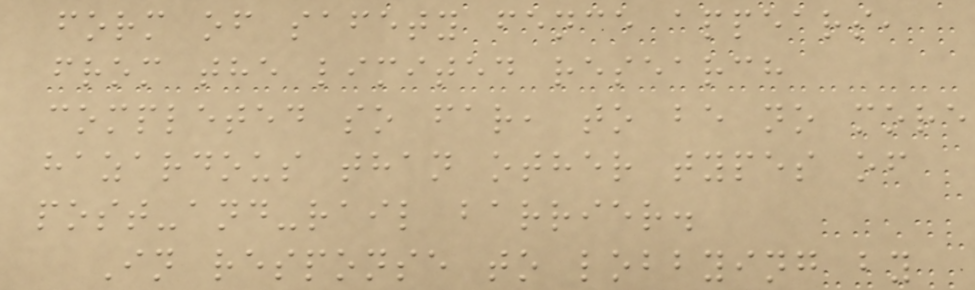form of safety fence appears,
from the limited research
completed so far, to be no more
hazardous than other types of
post-and-rail barrier.
In response to lobbying by
